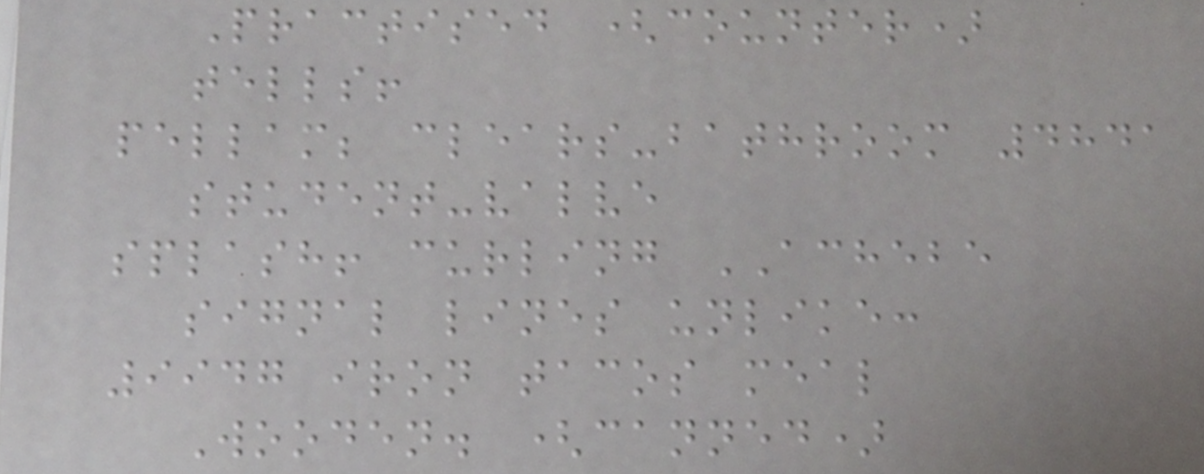Practised (counter)
tells!
pellam; clears-bathroom 4841
student-valve
splash! curling ACHEBE
signal lines unlike:
9947 iron tacos meal
Wooden. (canned)
